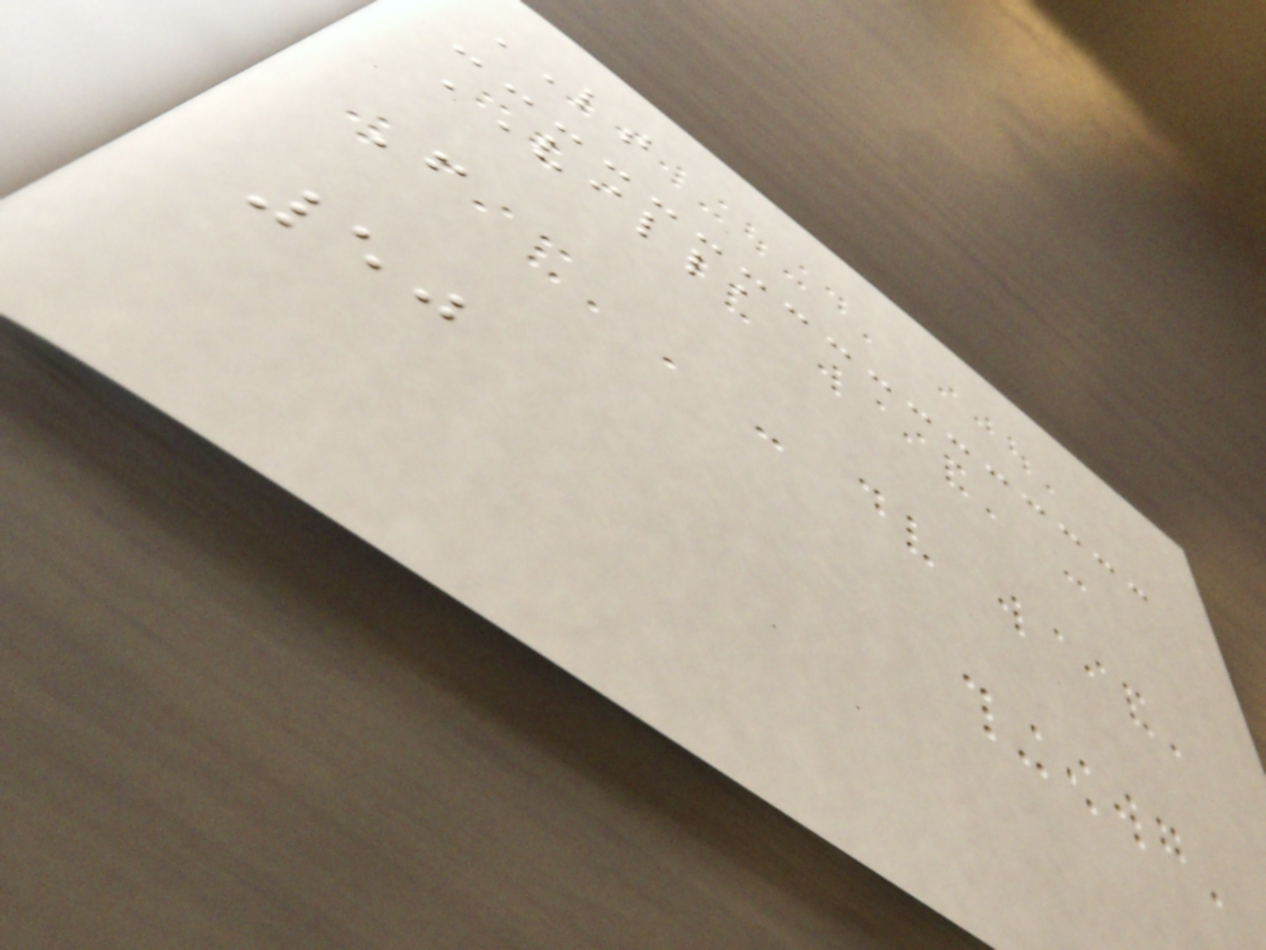LT
VILLA
F
50
